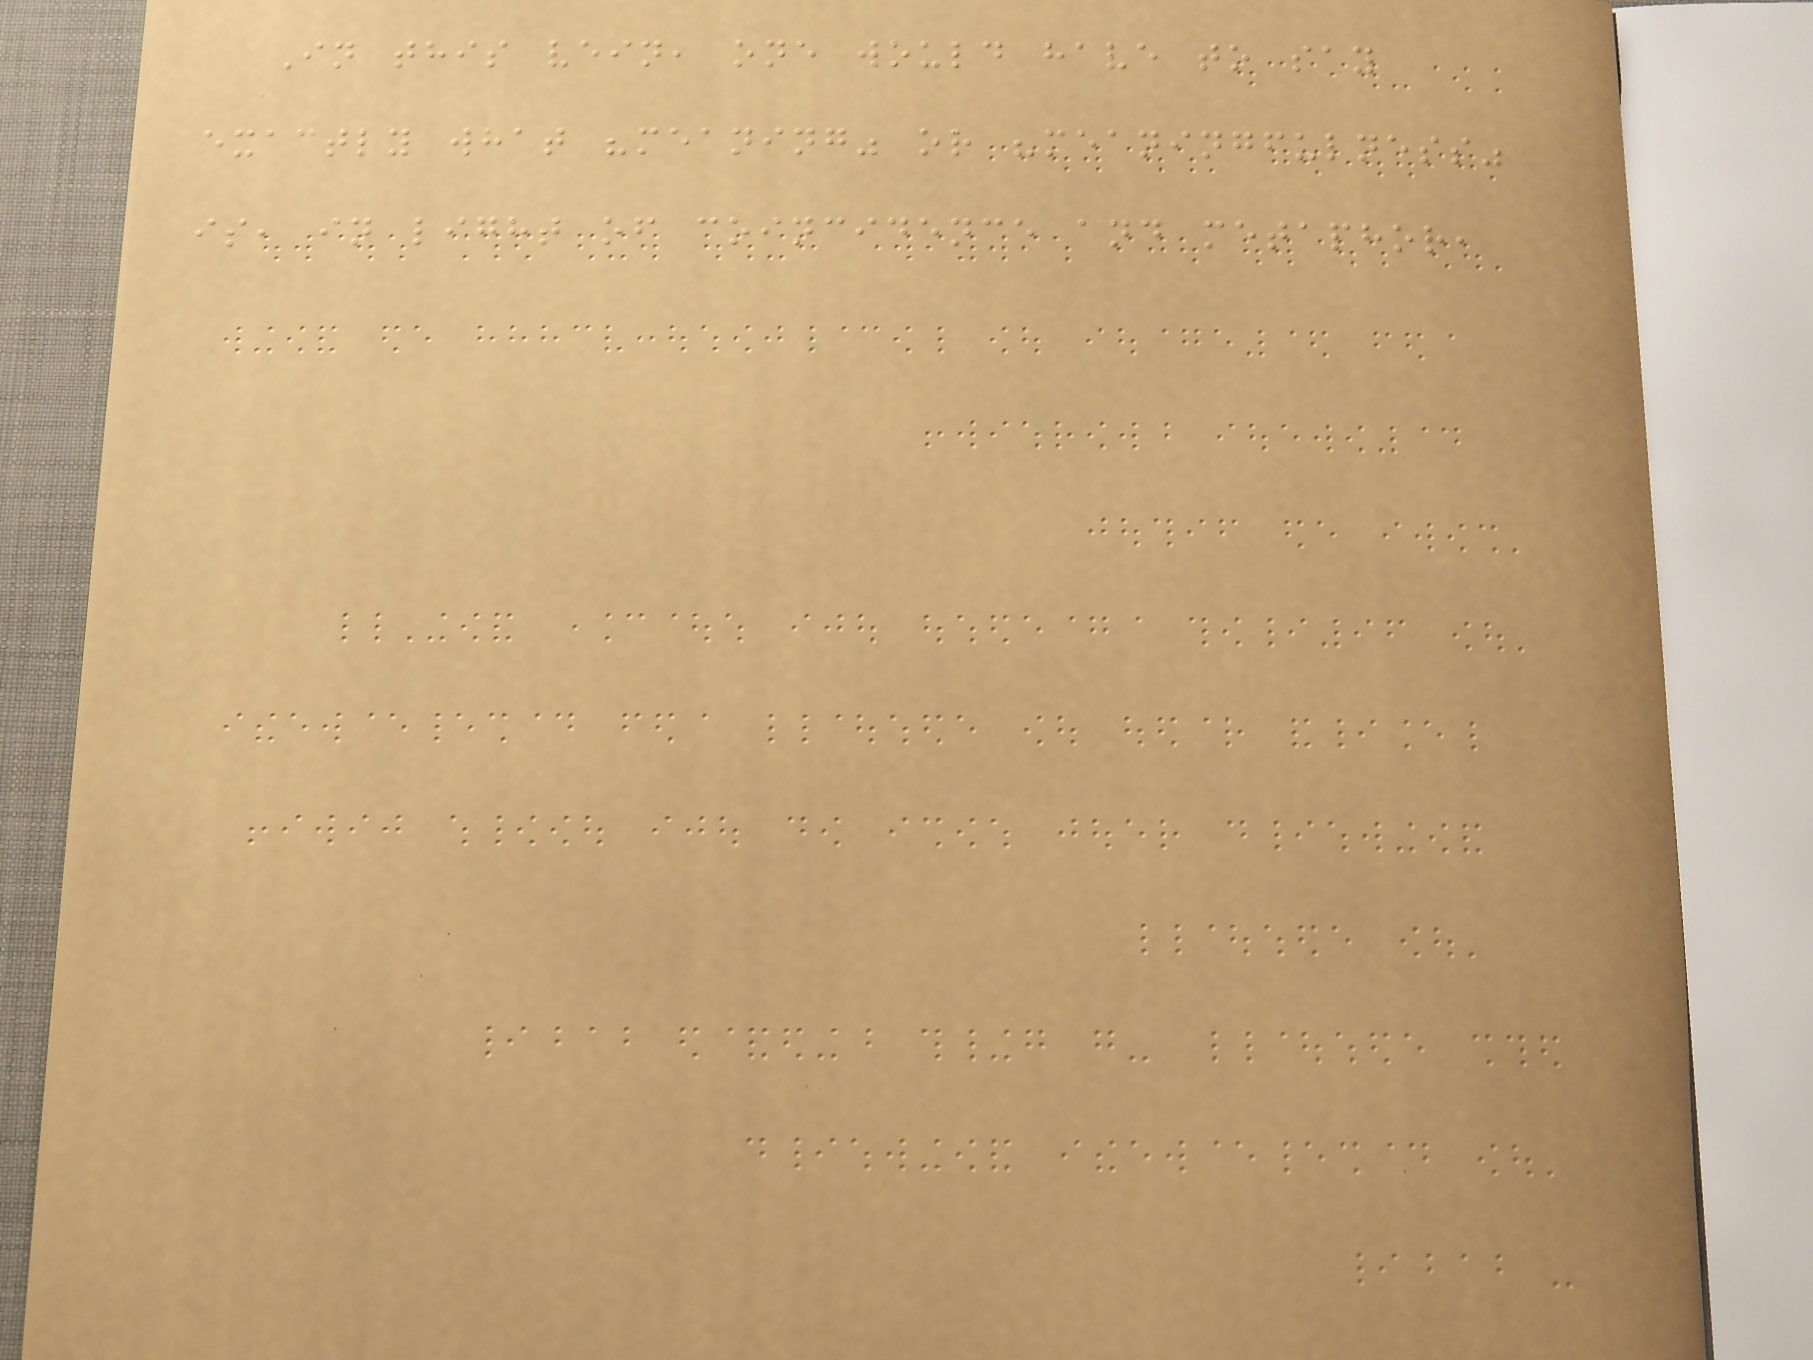In this vein, one would have to say
exactly what "meaning" or "meaningfulness"
is, in light of coincidence and metaphor,
